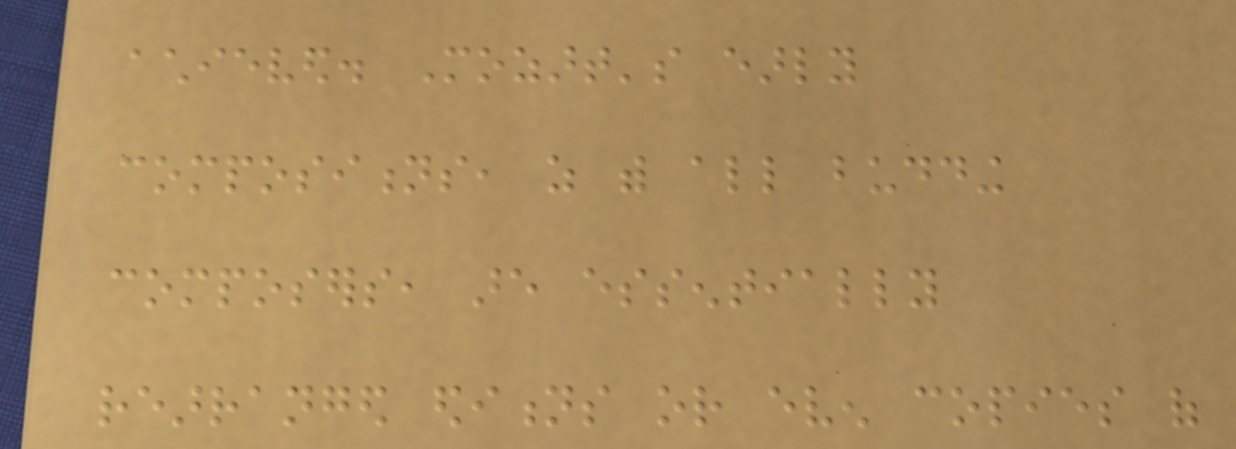achieved. Mozart's early
compositions, as with all budding
composers, are essentially
rearranged editions or even copies of
